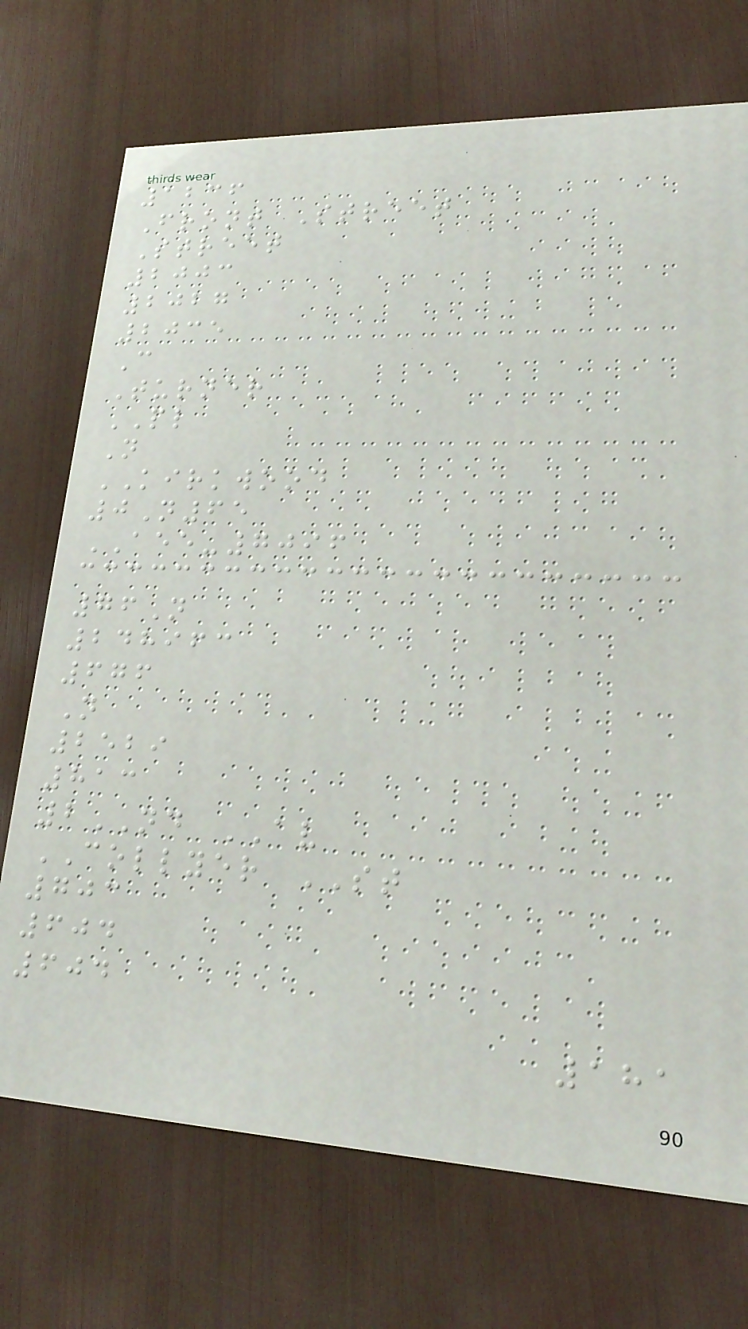1236
Front Street
Street
2003
2027
2035
C
Turner
PL
N
KIRKWOOD
0N65
AEE-7096
76N
248963
676
N
2529
813
2ND AV
COLLYER ST
703
604
604
181
